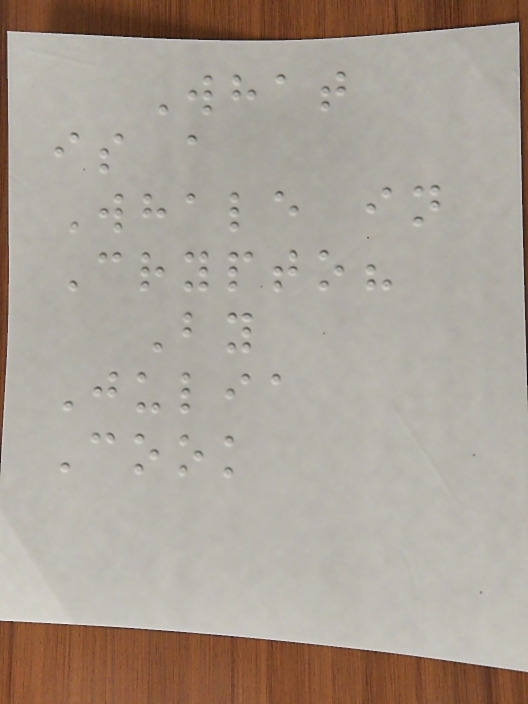What
is a
Whale in
Crypto?
By
Julia
Cook
